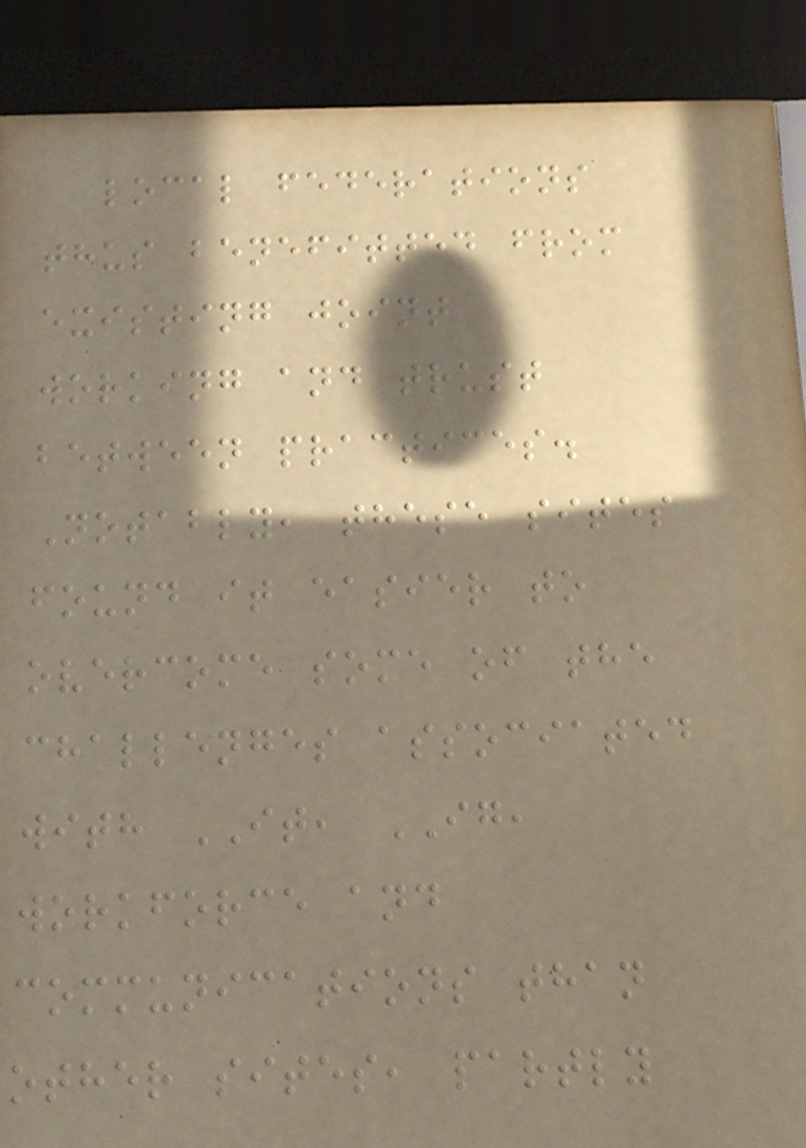local federations
thus benefitted from
existing joint
working and trust
between practices.
Notably, these sites
found it easier to
overcome some of the
challenges associated
with IT, IG,
workforce and
communications than
other sites, partly
